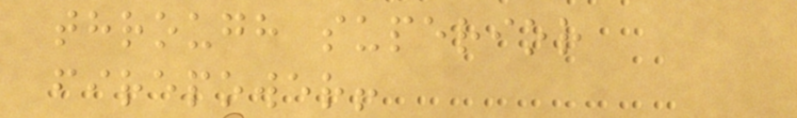through superior
firepower!
